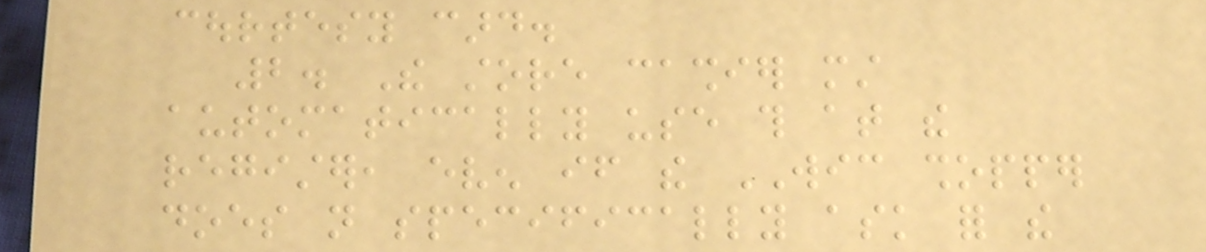courtesy card.
2. The store cashier must
automatically use this at the
register, even if the WIC shopper
does not specifically ask for the
